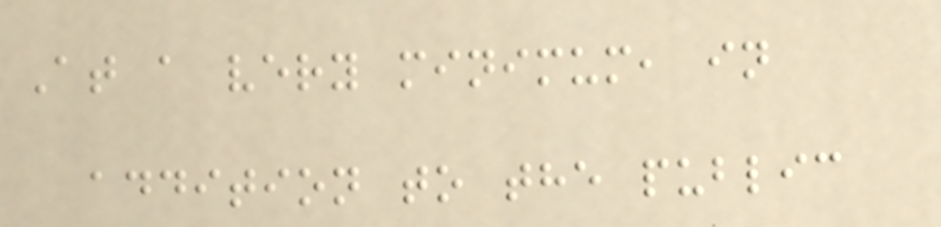At a very minimum, in
addition to the public
